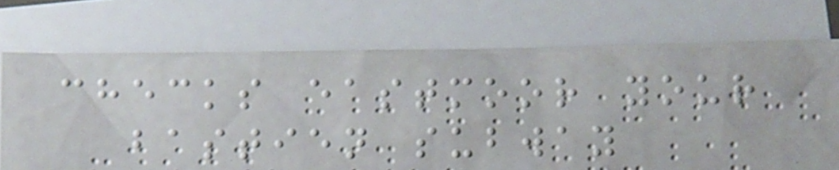checks eastmoor your
bastien subway
